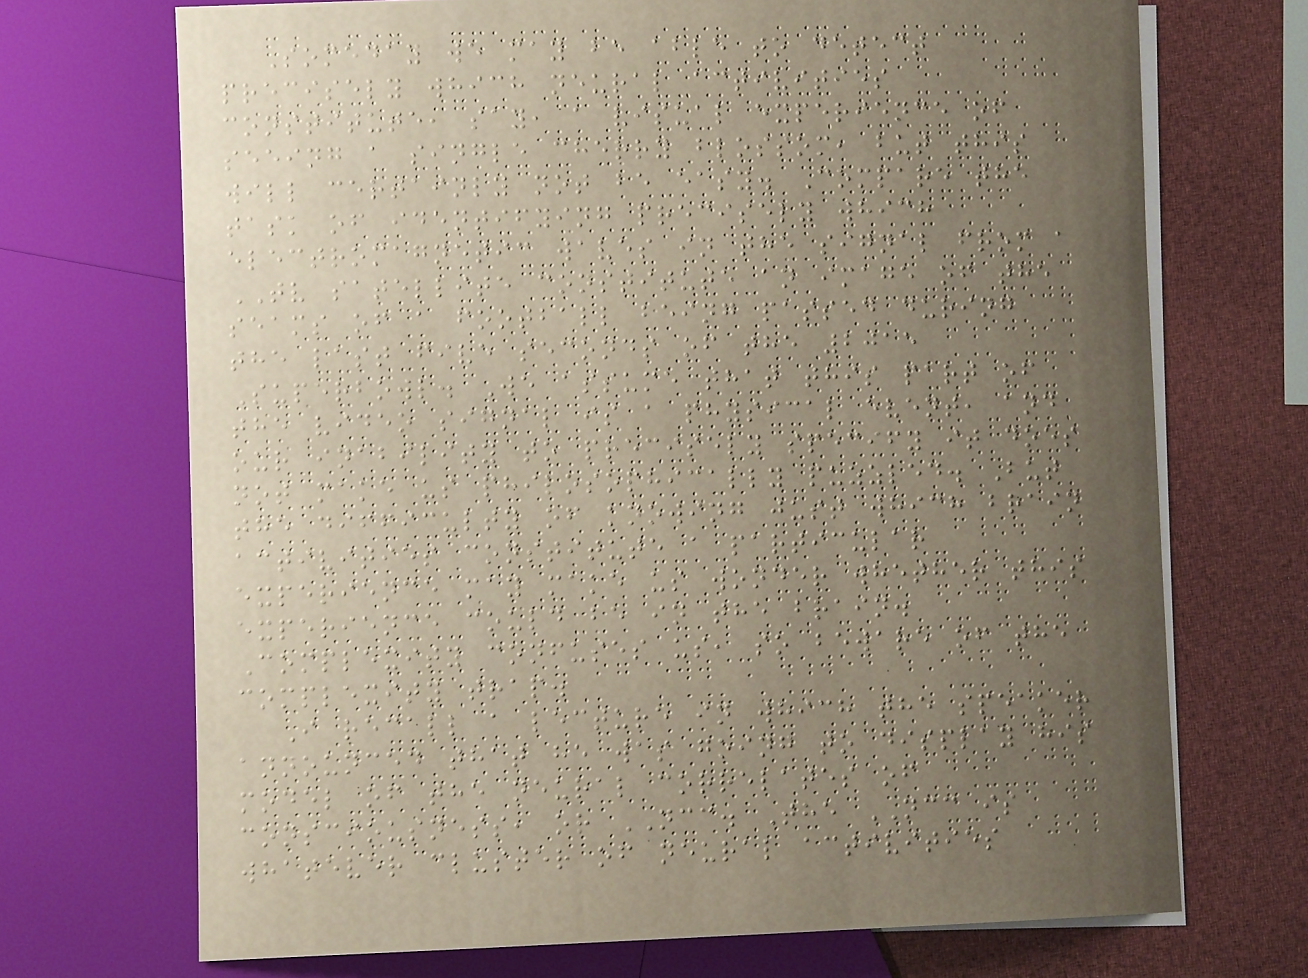Someday we may be able to detect
precisely which neural activities
constitute, say, a visual experience of
seeing a single cherry blossom, but this
will certainly not be easy. Compare the
task of identifying precisely which
electromagnetic waves in the signal from a
TV satellite constitute an image of the
seams of a football being passed during
the last five seconds of the 2015
Superbowl. We assume that this part of
the video signal is a physical event, and
our inability to precisely specify it does
not make us philosophically puzzled. But
the difficulty of knowing just which brain
activities constitute a particular
experience may make us wonder whether this
experience could be in the brain.
Complexity confuses us, so beware of the
complexity trap.
I recall a lecture in which the speaker
announced that he was going to display his
model of the neural correlates of
consciousness, or NCC. The NCC is
whatever cluster of neural activities
